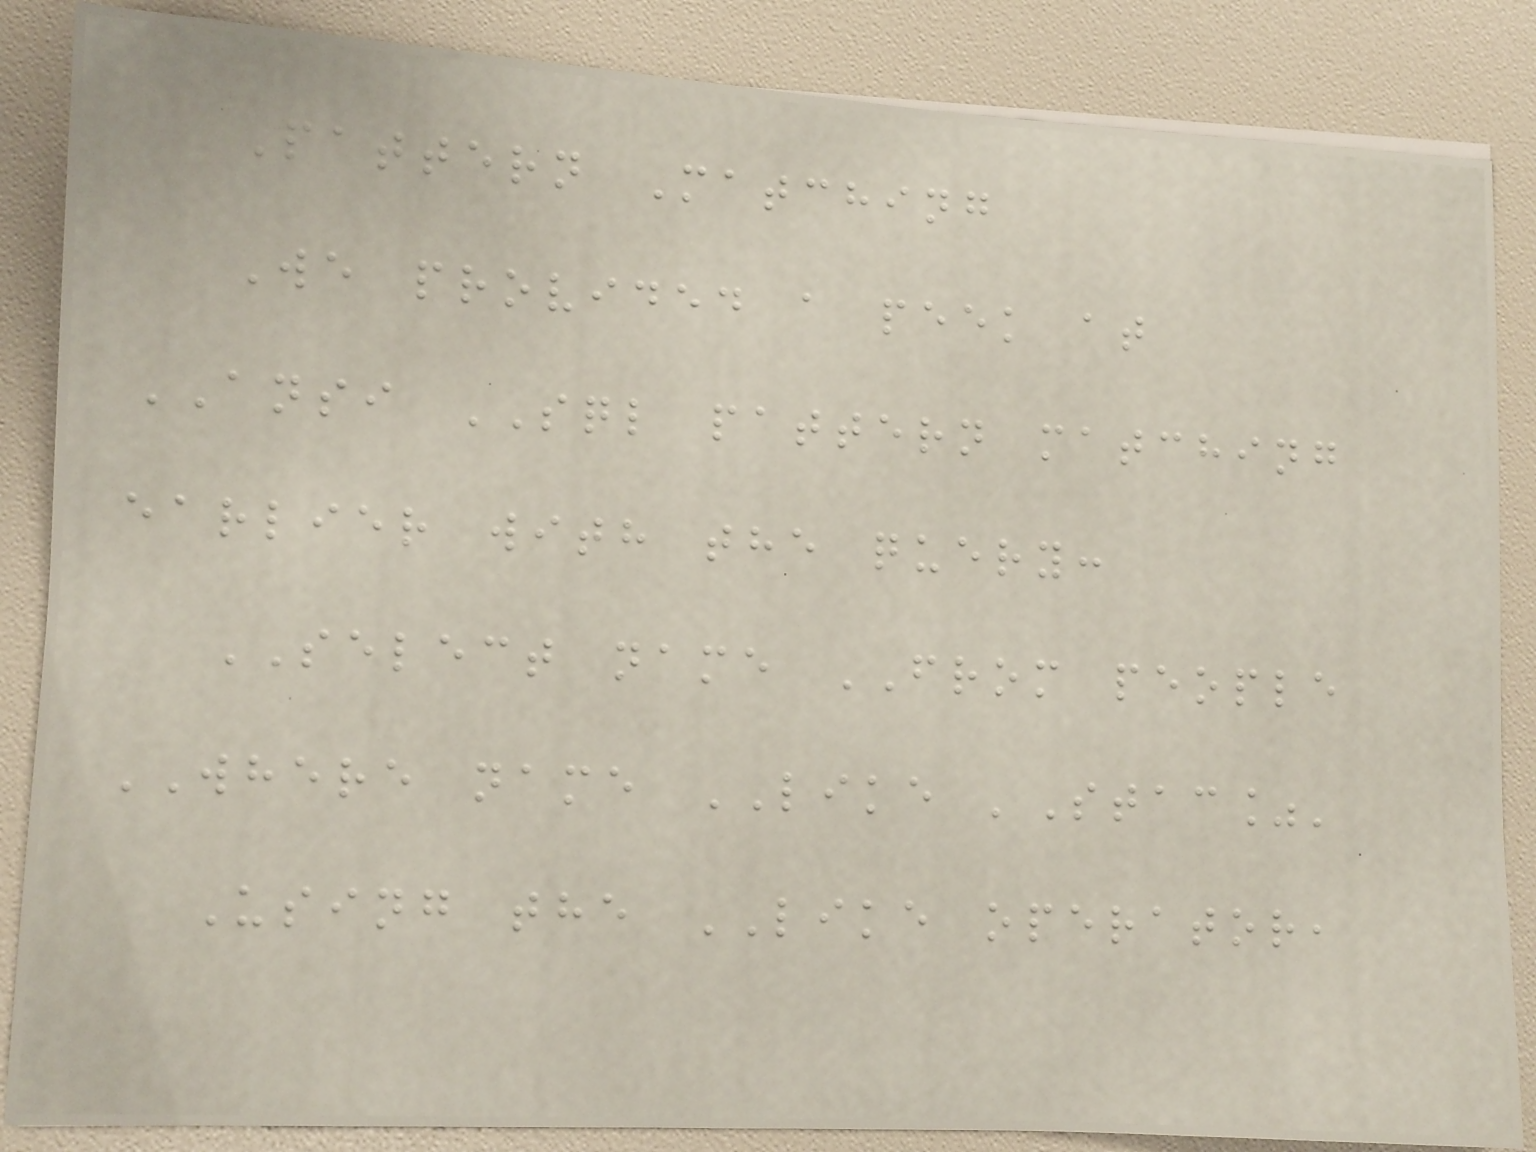Pattern Matching
We provided a peek at
ANSI SQL pattern matching
earlier with the query:
SELECT name FROM people
WHERE name LIKE 'Stac%'
Using the LIKE operator,
